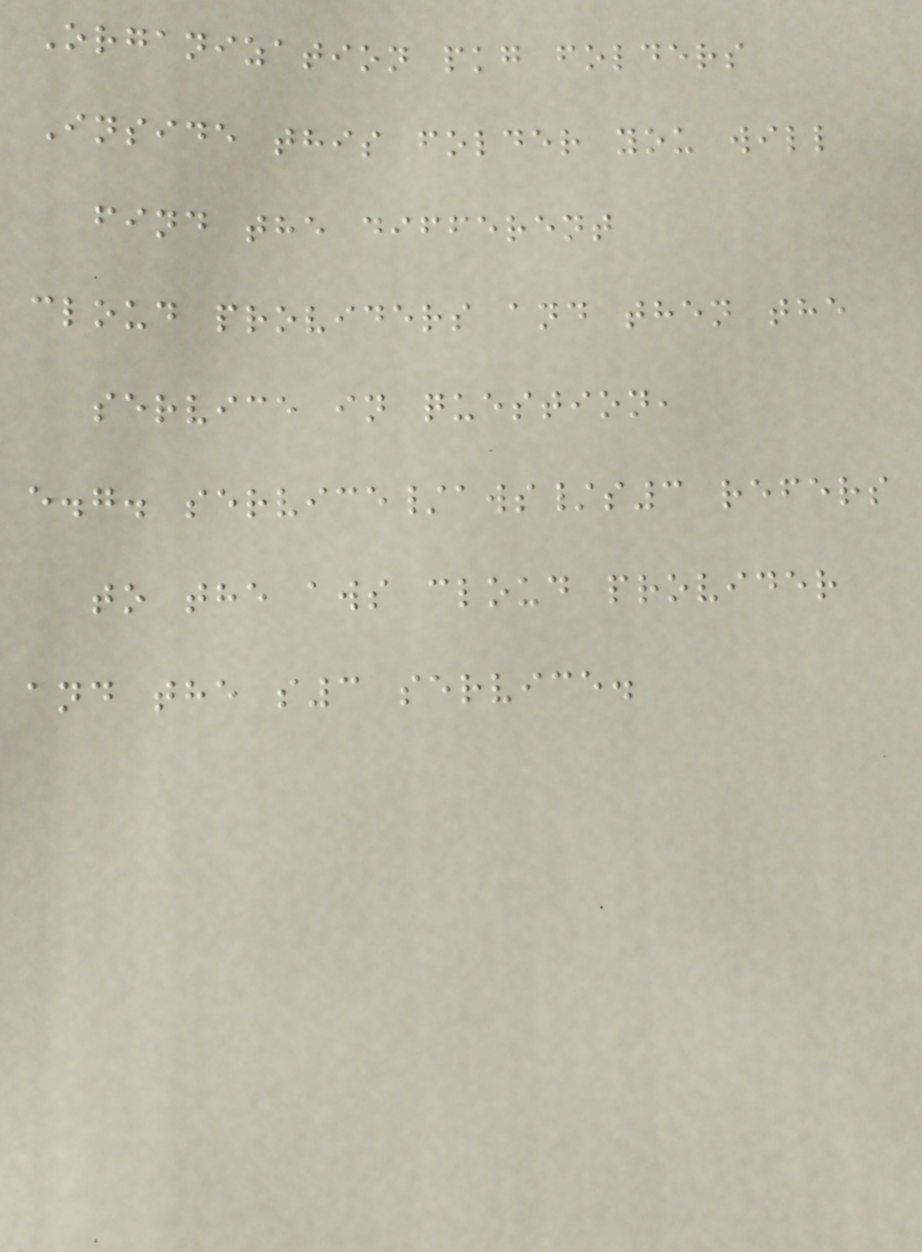Organization pkg folders
Inside this folder you will
find the different
cloud providers and then the
service in question,
e.g. service/aws/s3 refers
to the aws cloud provider
and the s3 service.
